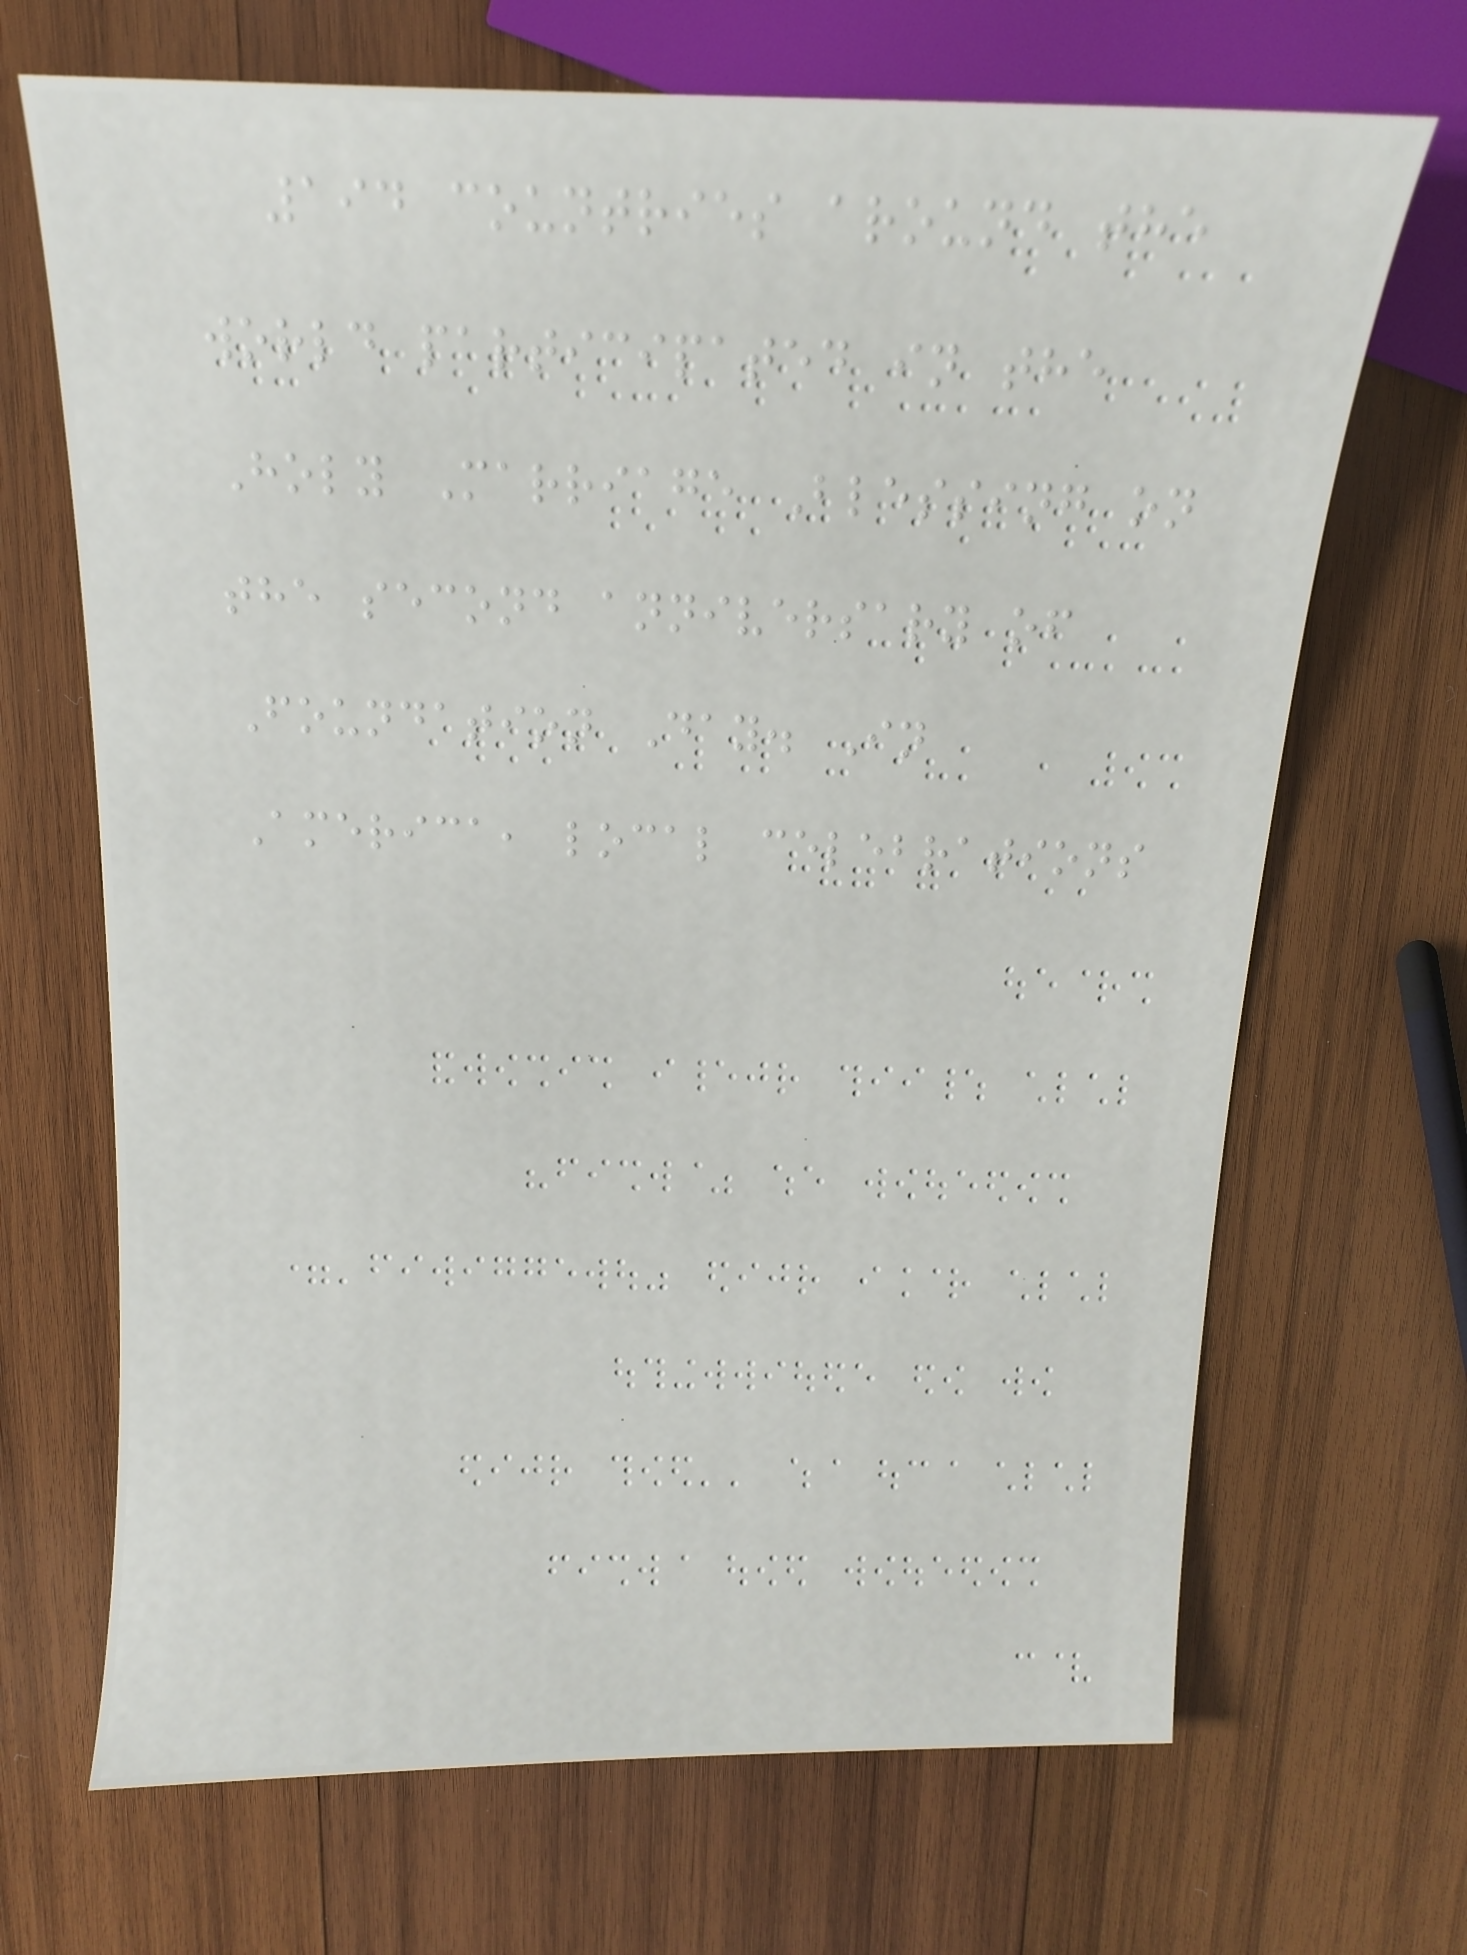194 countries around the
world participated in the
Holy Marriage Blessing on
the second anniversary of
Foundation Day. In
America, local celebrations
